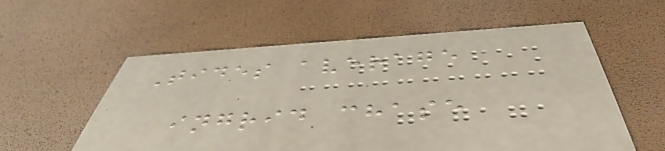Tides average
ingrid chase
